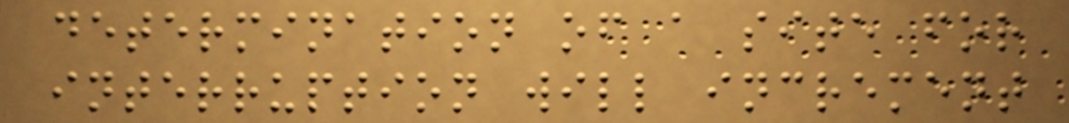determination of a site for
interruption will increment
